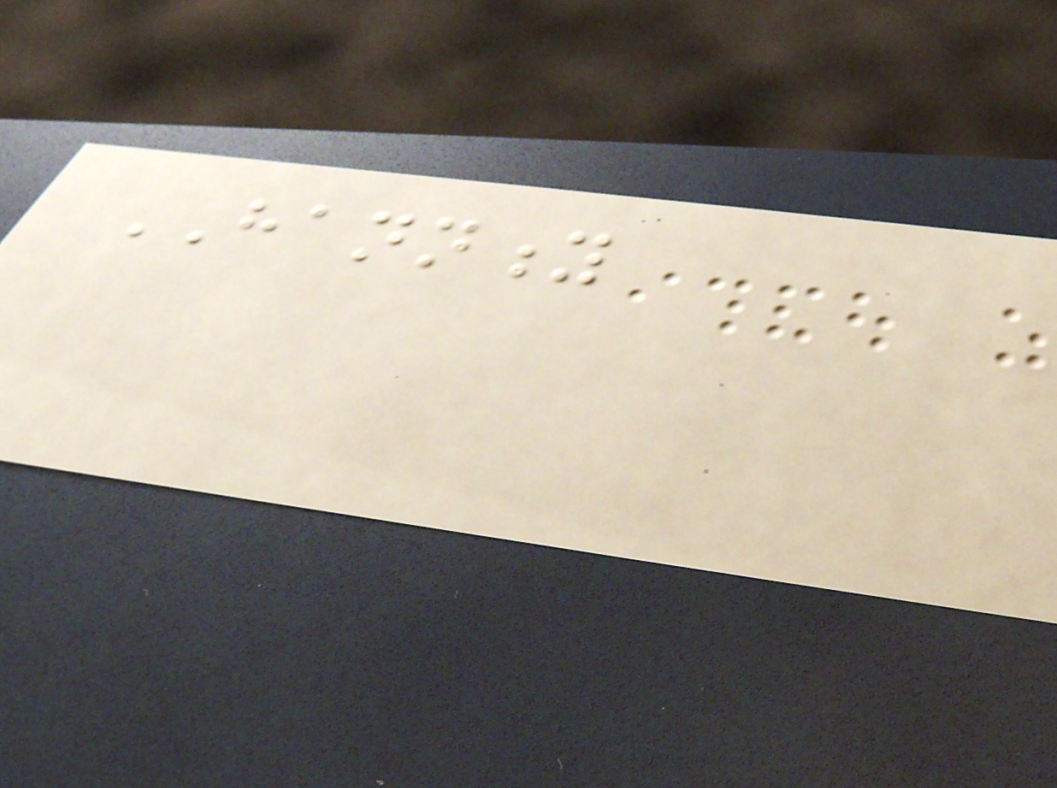HANNITY
